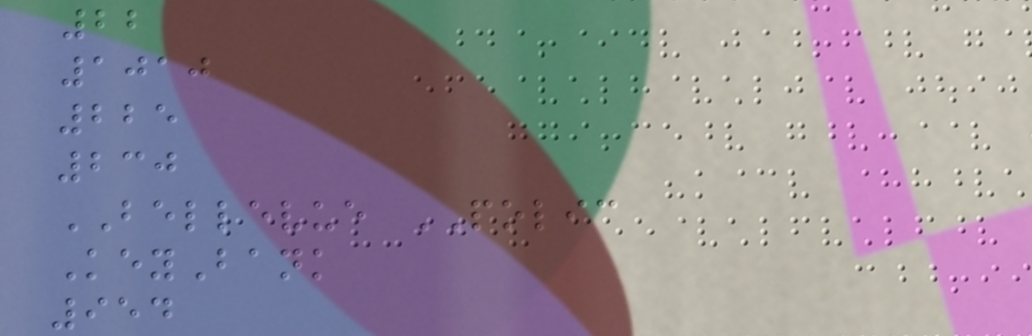22
1010
225
230
BELLEVUE POLIC
KeyBank
954
